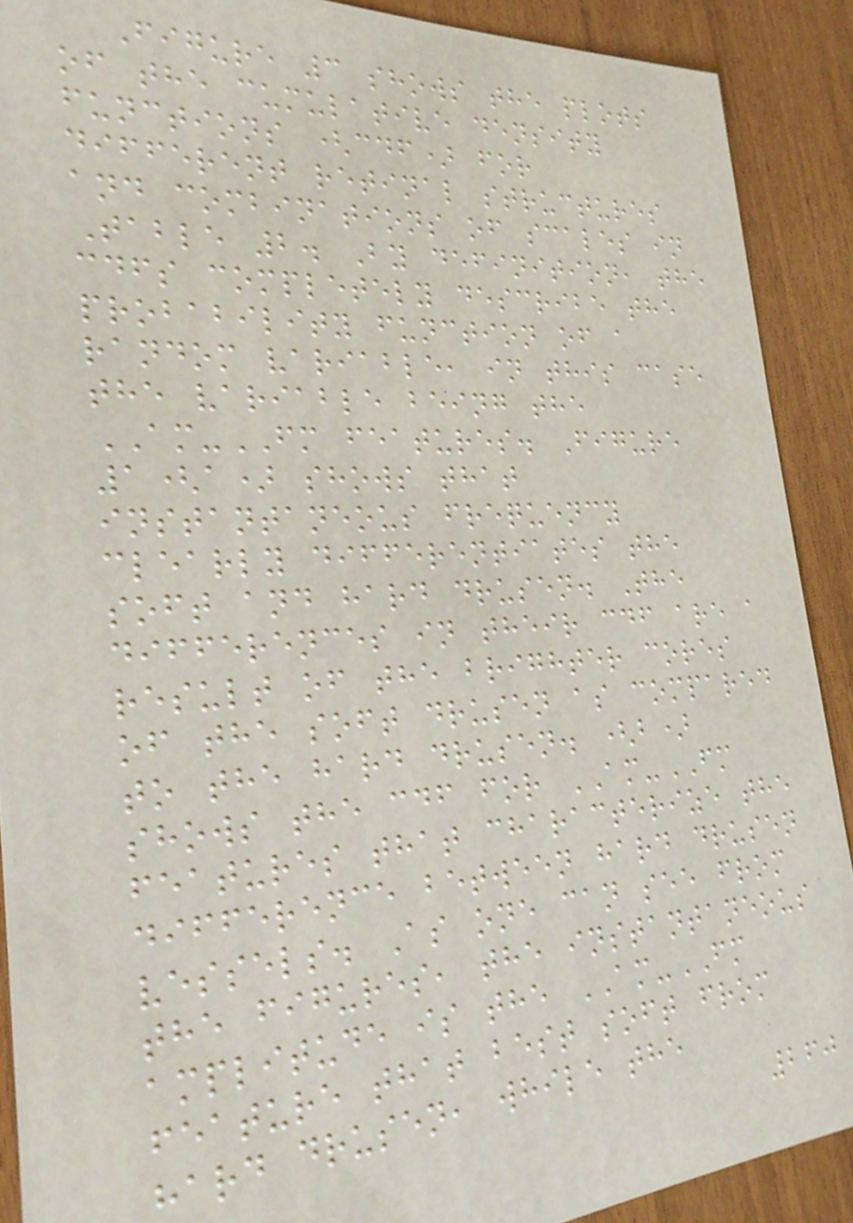Figure 3 shows the plots
of the cumulative density
functions (cdf) for
different retinal structures
and combinations of scales in
Table 2. By definition, the
cdfs completely describe the
probability function of a
random variable, in this case
the variable being the
AM-FM features. Figure
1(a) shows that
instantaneous frequency
clearly differentiates the
soft and hard drusen. The
differences in their cdf are a
result of the brighter cores
of the soft drusen as compared
to the hard drusen. (b)
shows the cdf for AM-FM
features that characterize the
difference between hard drusen
vessels. As one can see from
the figures, the instantaneous
amplitude is the AM-FM
feature that best soft from
hard drusen, while the
260
